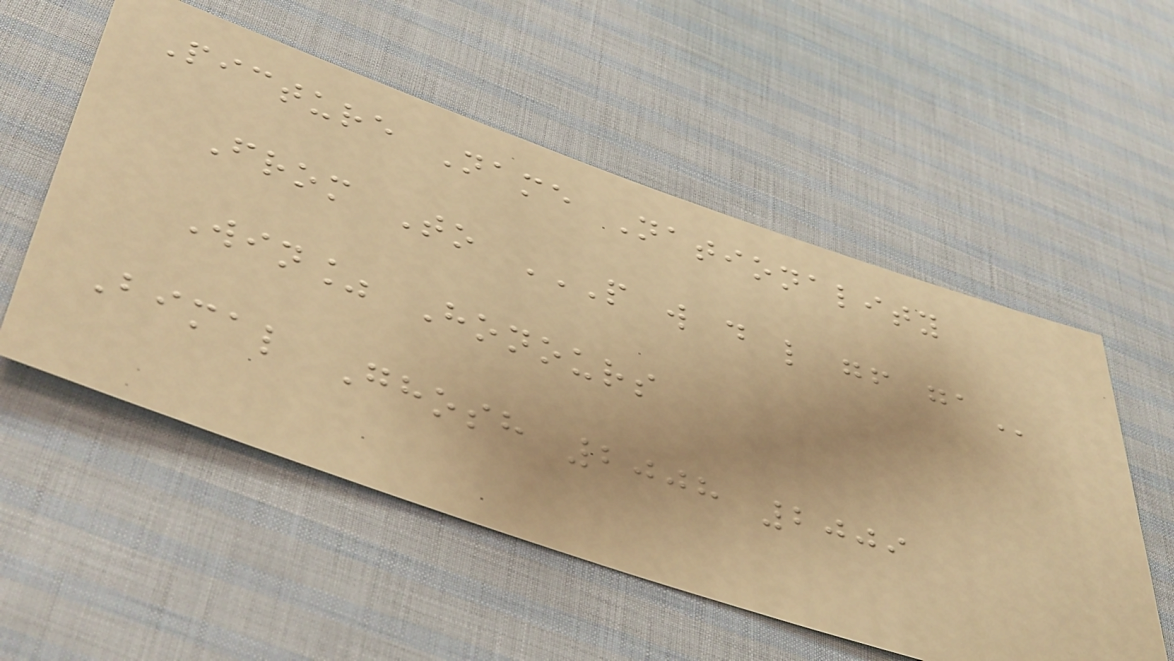Picture Name Nationality
From To P W D L GF GA
Win% Honours
Bimal Ghosh 2008 2009
